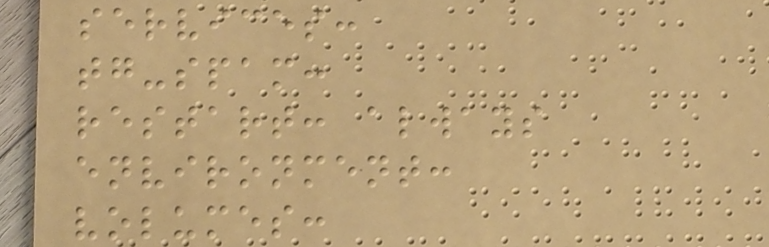services:
tg-spam:
restart: always
environment:
volumes:
